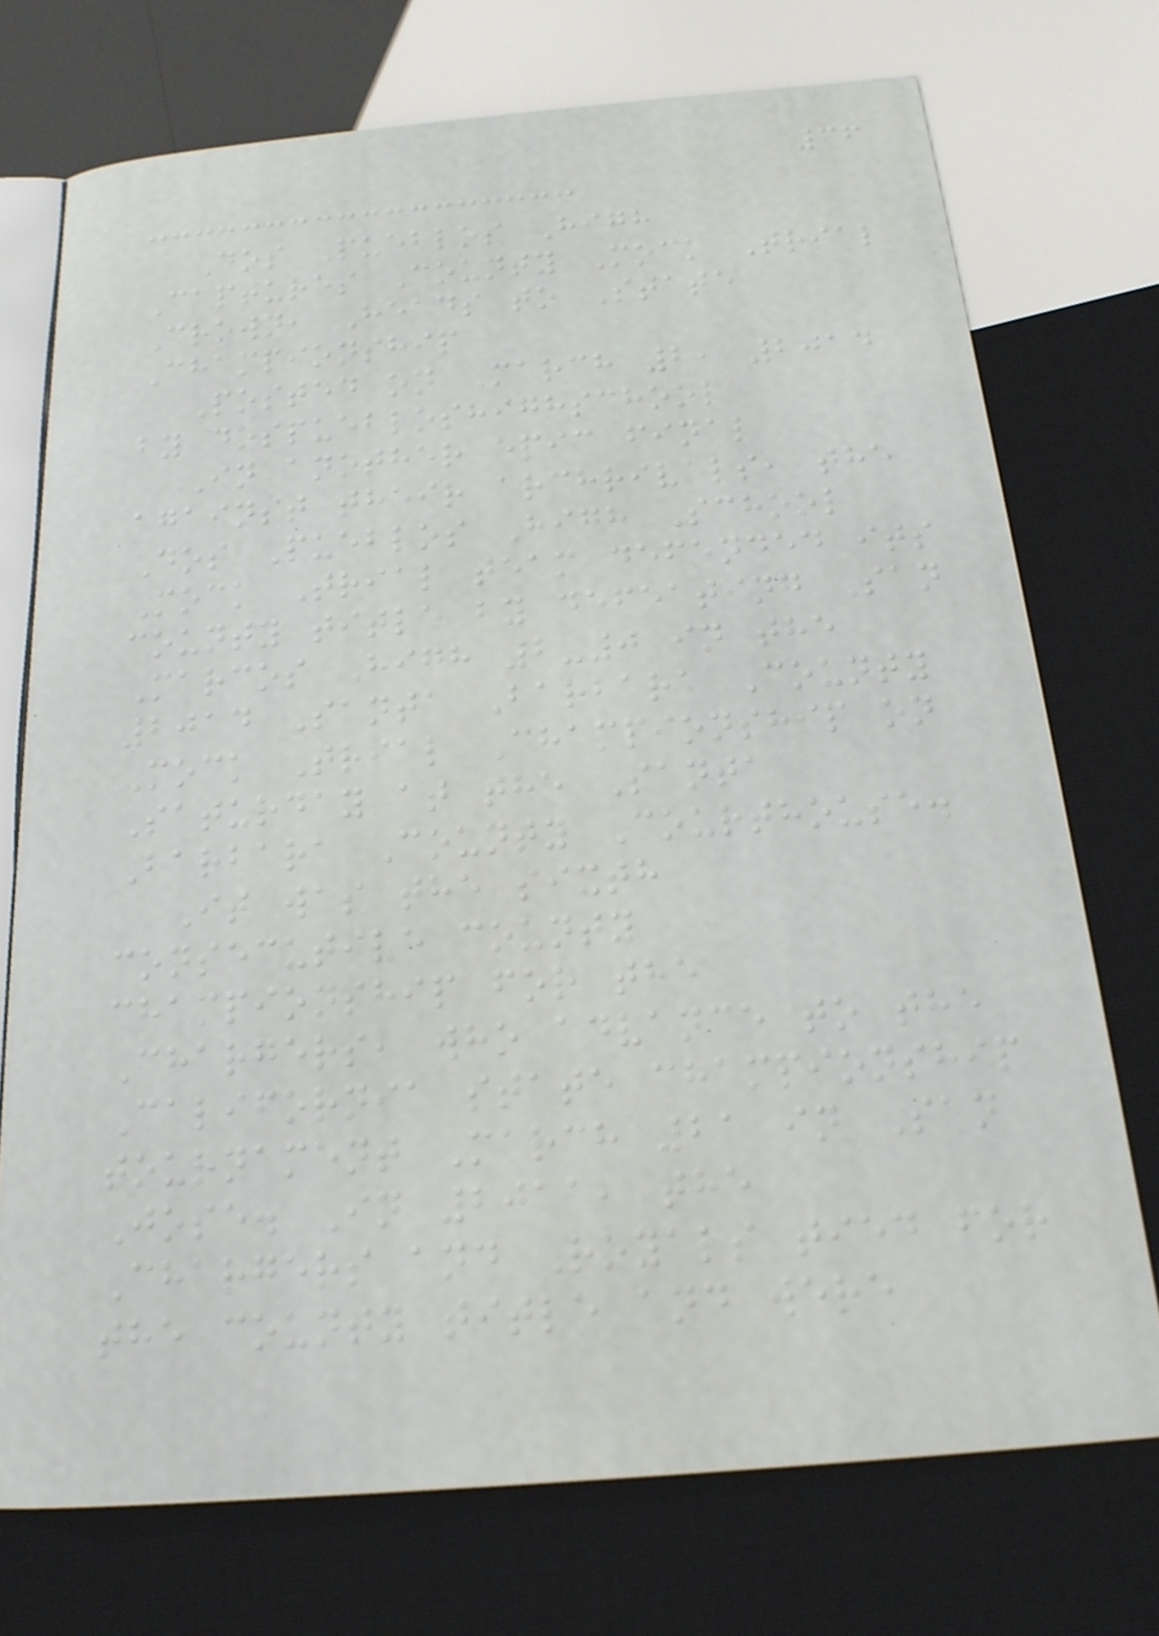36
Dos Pueblos High
Captures County Mock Trial
Crown, Heads to State
Championship
Posted on March 2, 2014
by dospuebloshighschool
In another epic final
against their archrivals, the
Dos Pueblos High School
Mock Trial team defended its
county title by defeating San
Marcos High 2-0 in the
2014 Santa Barbara County
Mock Trial Championship on
Saturday at the Santa
Barbara County Courthouse.
It was the sixth
consecutive county
championship for the
Chargers, who advance to the
California state championship
tournament March 21 in San
Jose. In 2011, the
Chargers and Royals tied for
the county title and were
